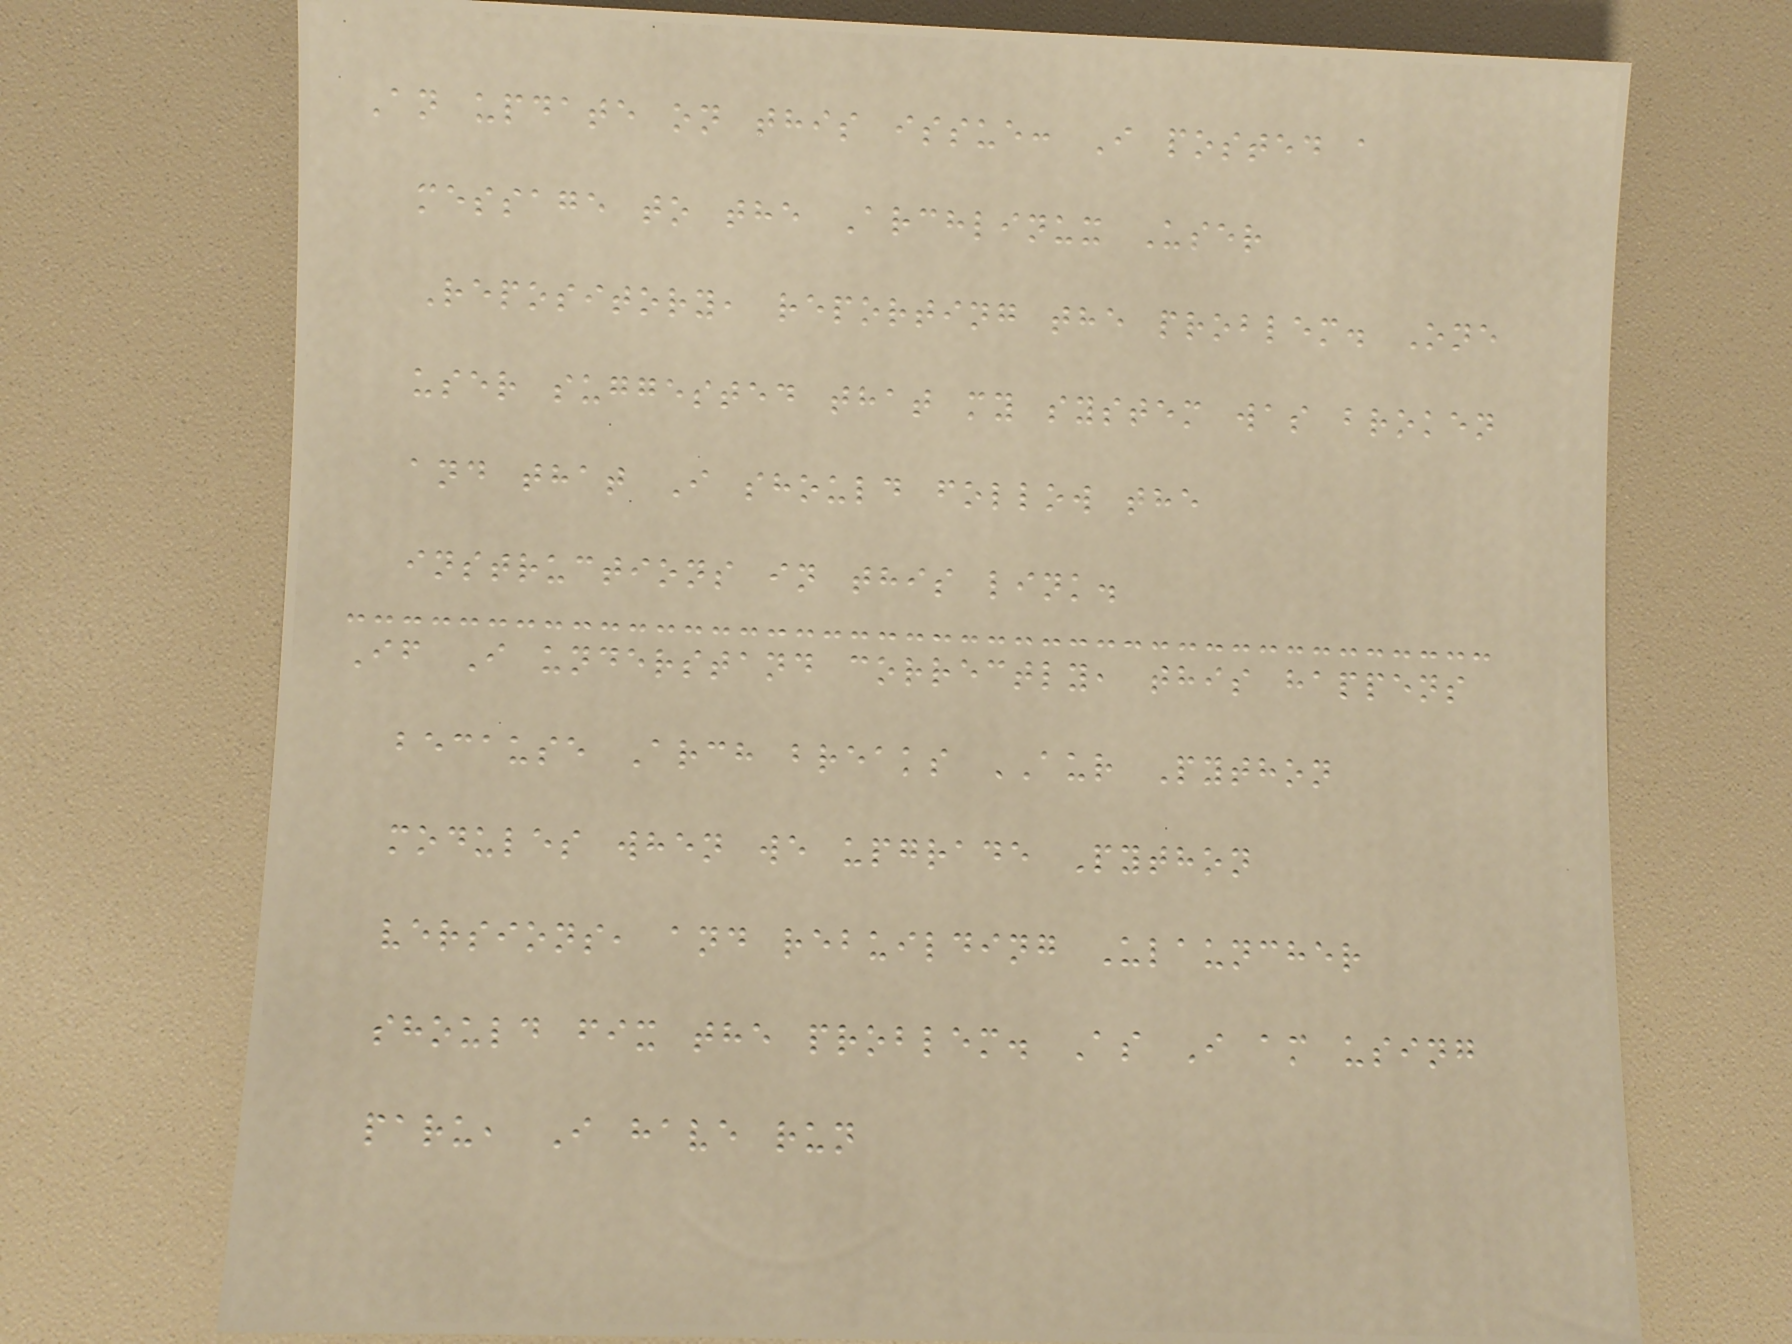An update on this issue: I posted a
message to the Archlinux User
Repository, reporting the problem. One
user suggested that my system was broken
and that I should follow the
instructions in this link.
If I understand correctly, this happens
because Arch breaks AUR Python
modules when we upgrade Python
versions, and rebuilding Ulauncher
should fix the problem. As I am using
paru, I have run
